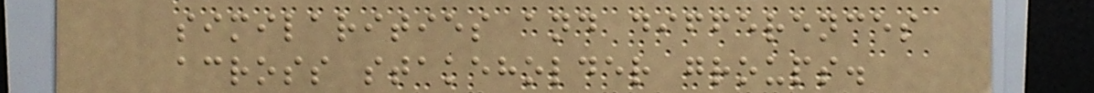similarities and differences
across stakeholder groups.
